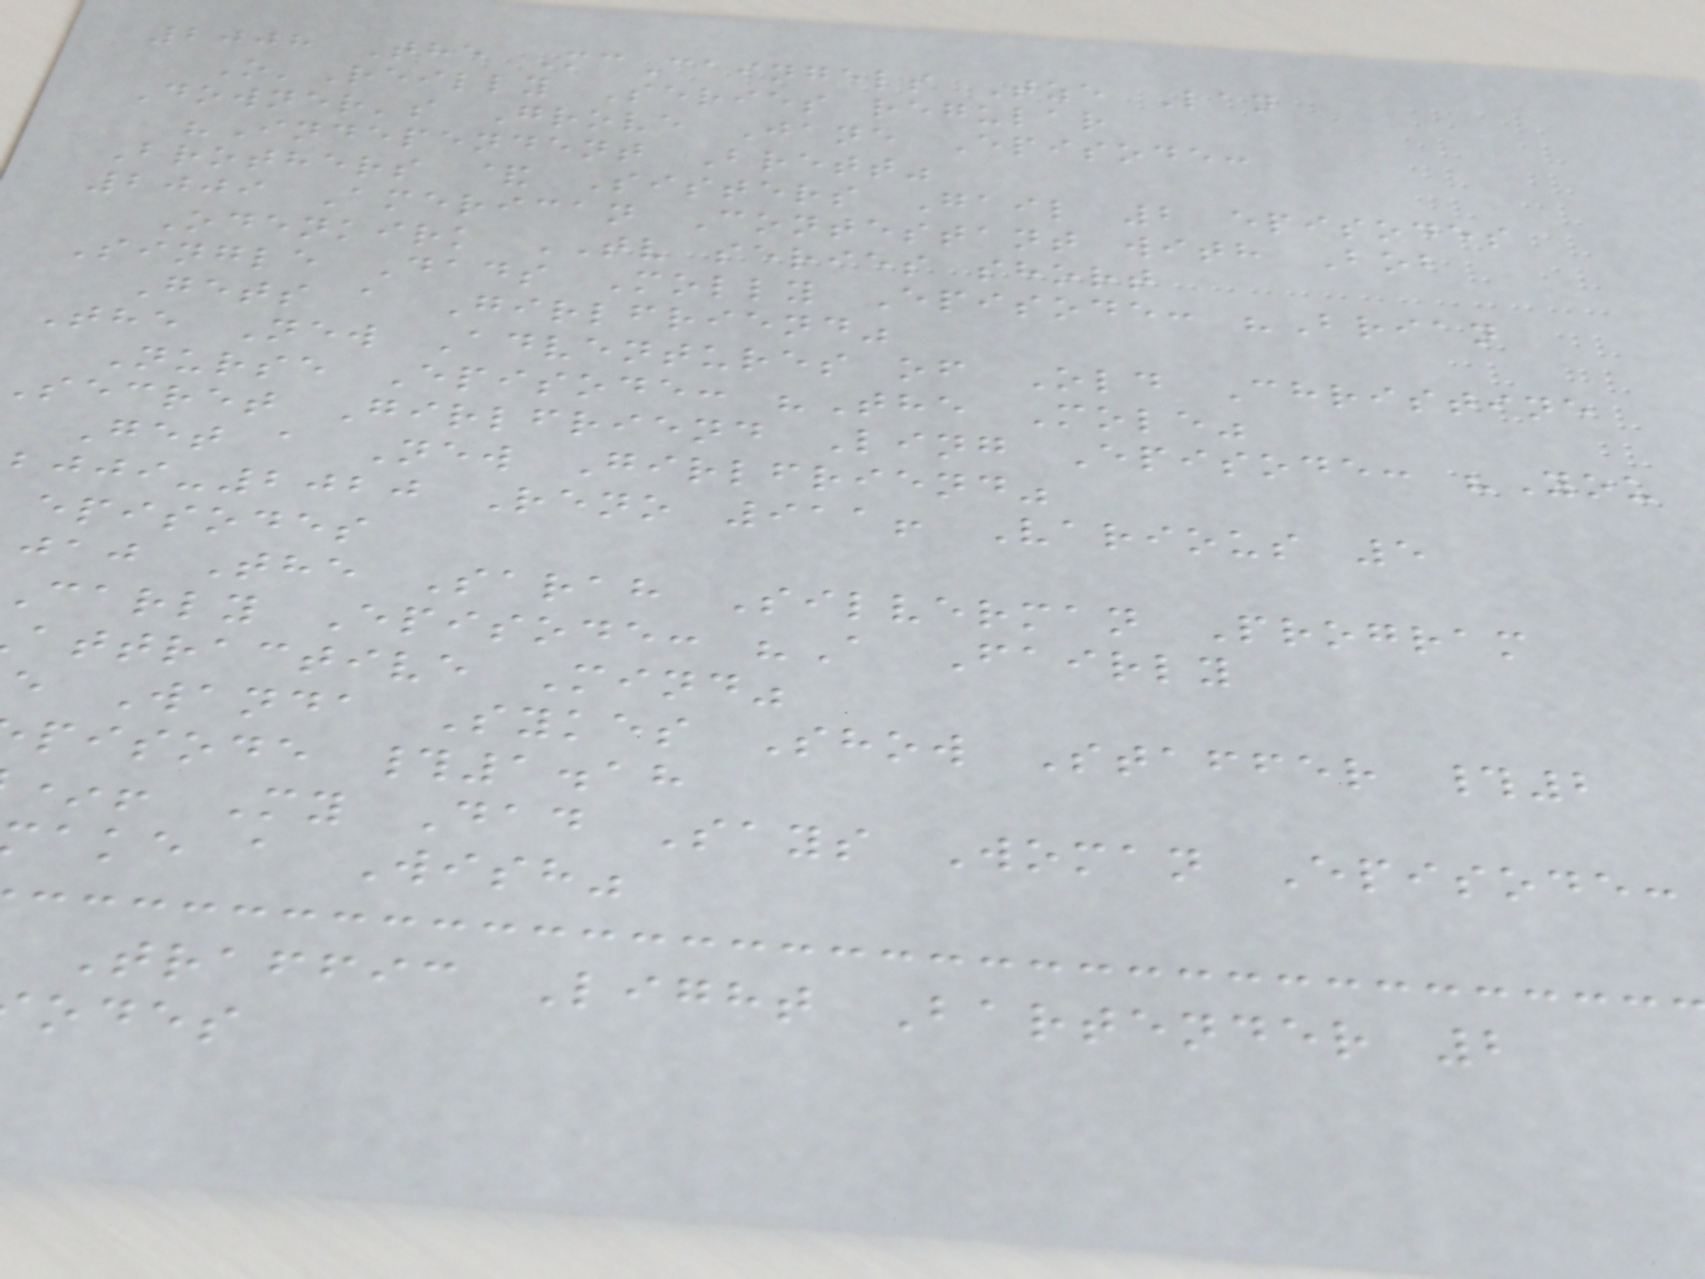2008 The McCaingels Tze Lan
O'Reilly Series regular
Downer's Grove Jane Episode:
"Independent Brett"
Brothers & Sisters Gail 2 episodes
2009 American Contestant with Bob
Odenkirk TV series short
Single Dads Molly Episode: "Brian
Gets a Girlfriend"
The New Adventures of Old Christine
Nurse Episode: "The Mole"
secret Girlfriend Ling Episode: "You
Get a New Girlfriend"
-2020 Reno 911! Various 5
episodes
jaj The Sarah Silverman Program
carly Episode: "A Fairly
attractive Mind"
e Wanda Sykes Show Staffer #2
pisode #1.18
*! My Dad Says Woman Episode:
ake a Wish"
Traffic Light Bartender 2
odes
